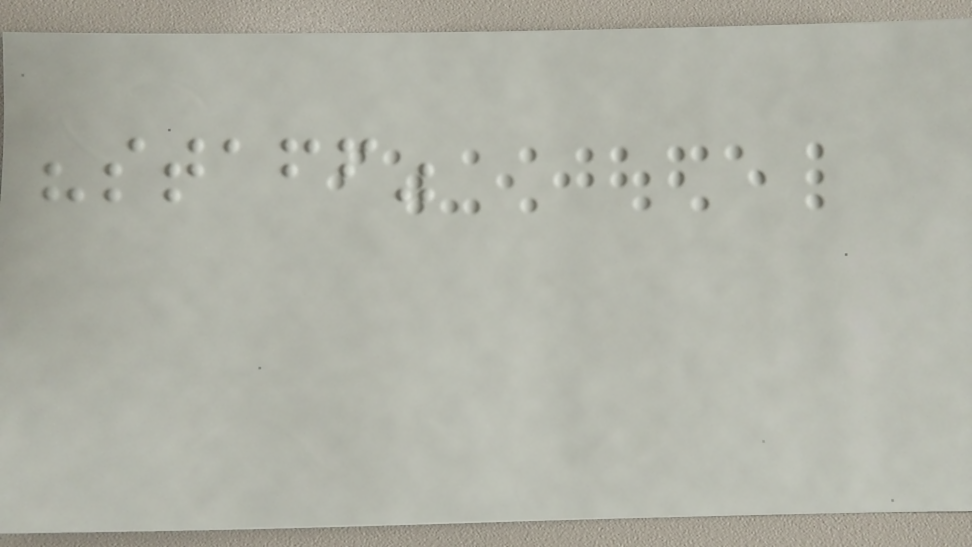"staff"
